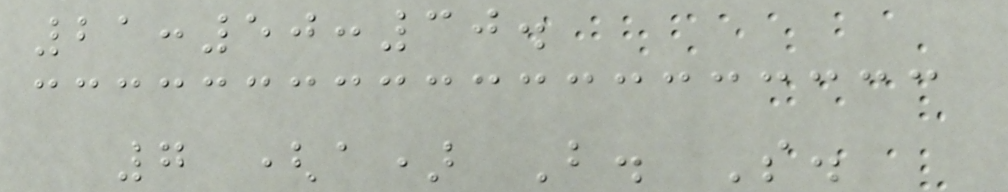21:50:30.
7 (a) B. S.
